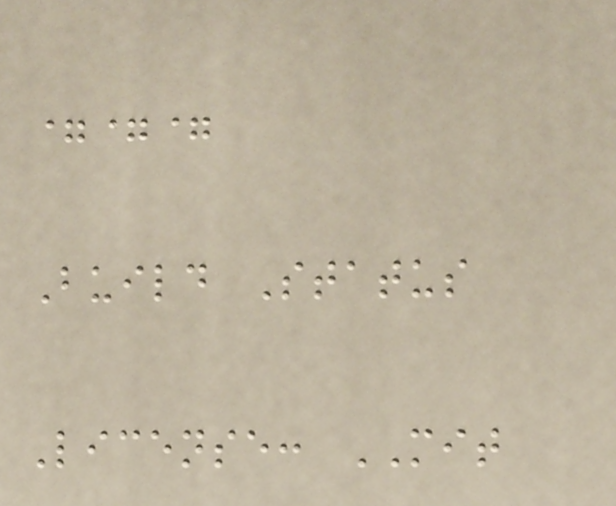===
Build Status
License: MIT
